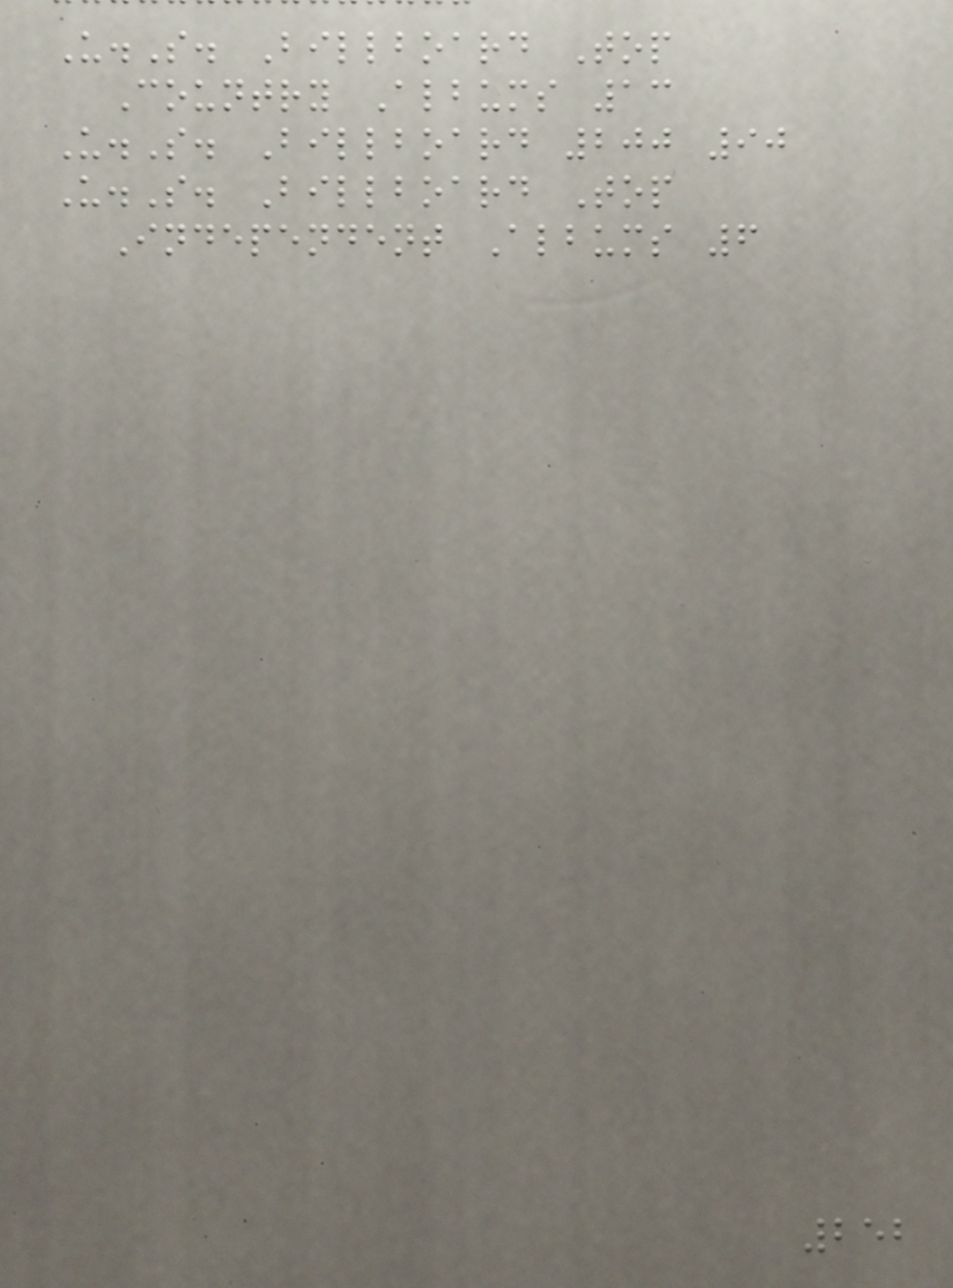U.S. Billboard Top
Country Albums 13
U.S. Billboard 200 90
U.S. Billboard Top
Independent Albums 6
252
